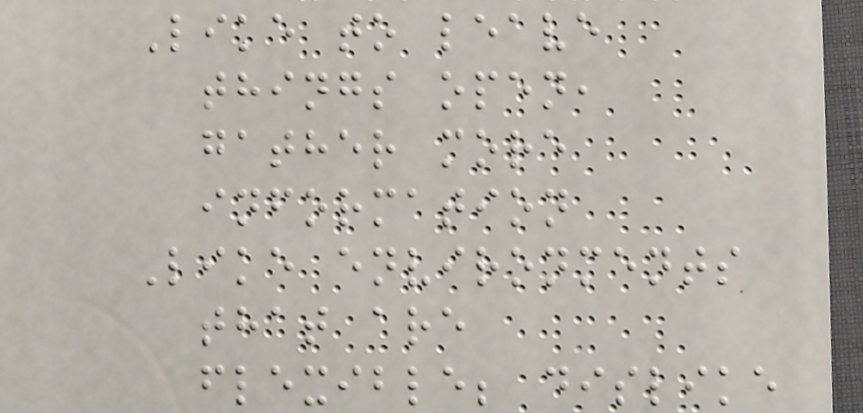Like to leave
things open,
gather more
information
Like environments
that are
flexible; dislike
